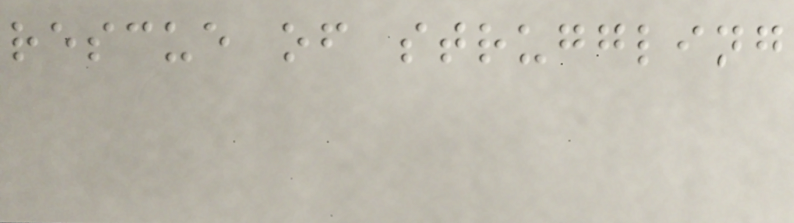rescue of struggling
